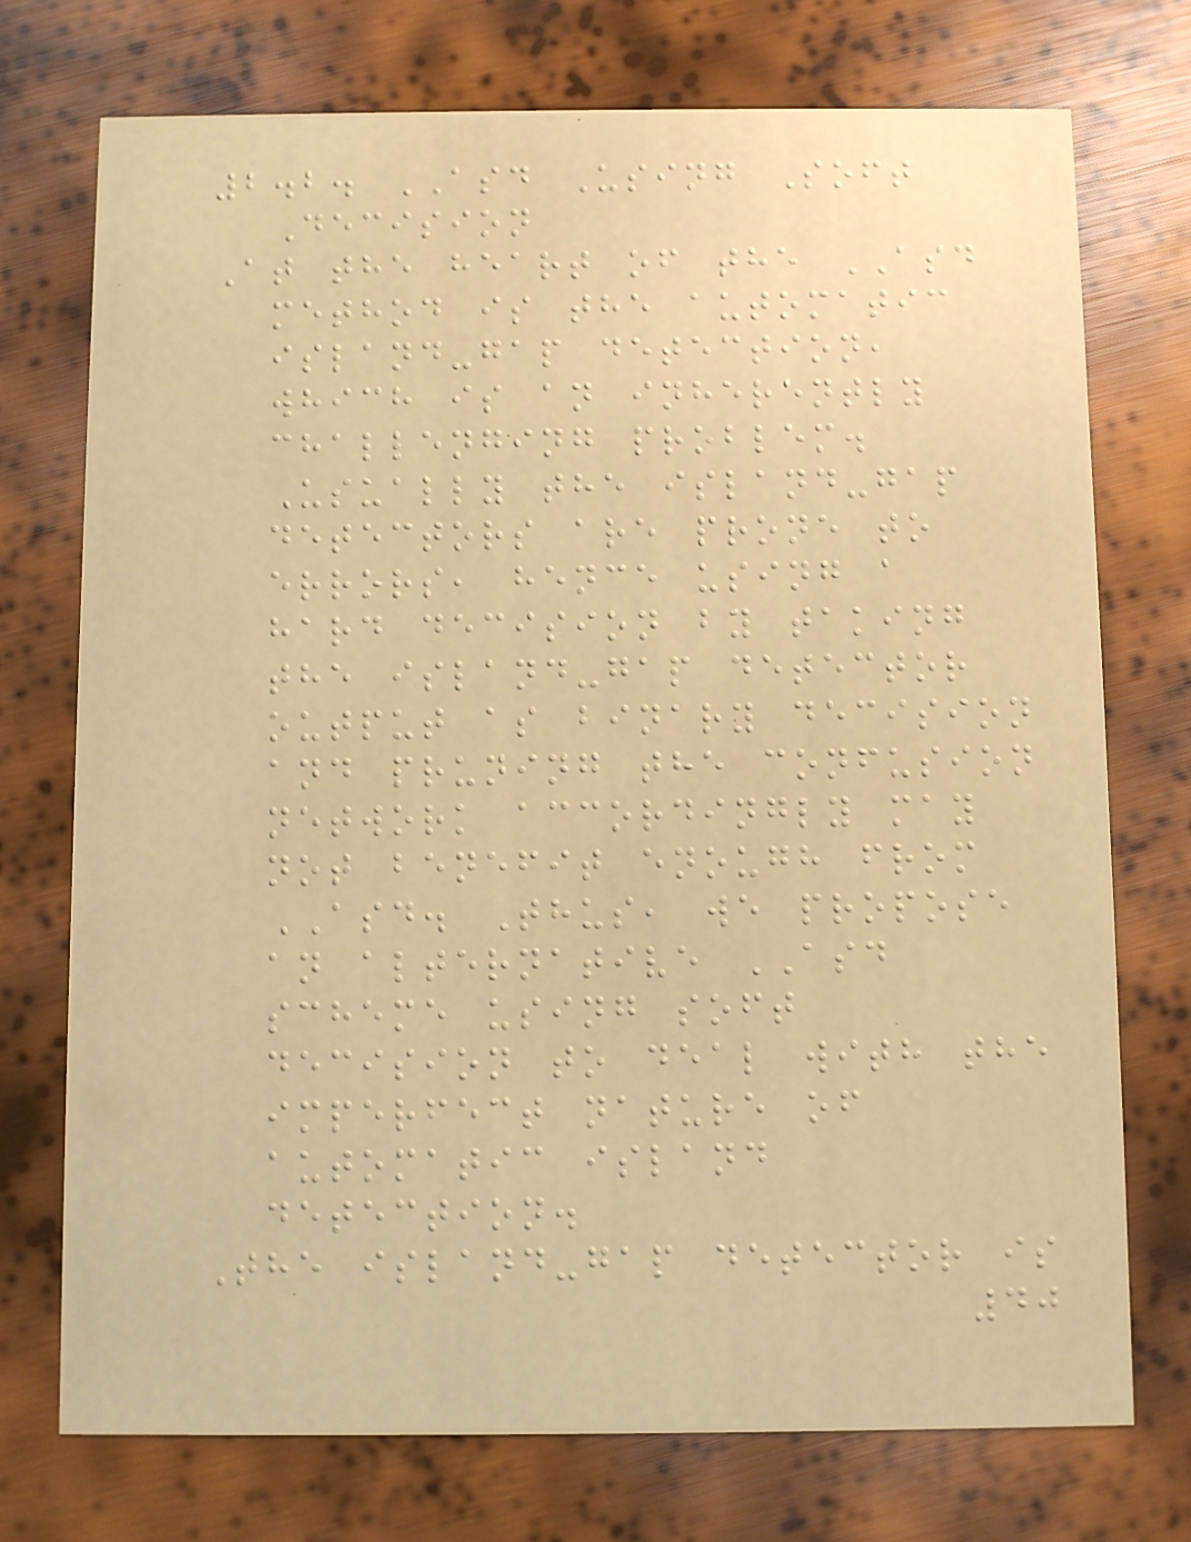2.2. ASD Using Soft
Decision
At the heart of the ASD
method is the automatic
island-gap detection,
which is an inherently
challenging problem.
Usually the island-gap
detectors are prone to
errors, hence using a
hard decision by taking
the island-gap detector
output as binary decision
and pruning the confusion
network accordingly may
not benefit enough from
ASD. Thus, we propose
an alternative ASD
scheme using soft
decision to deal with the
imperfect nature of
automatic island
detection.
The island-gap detector is
40
